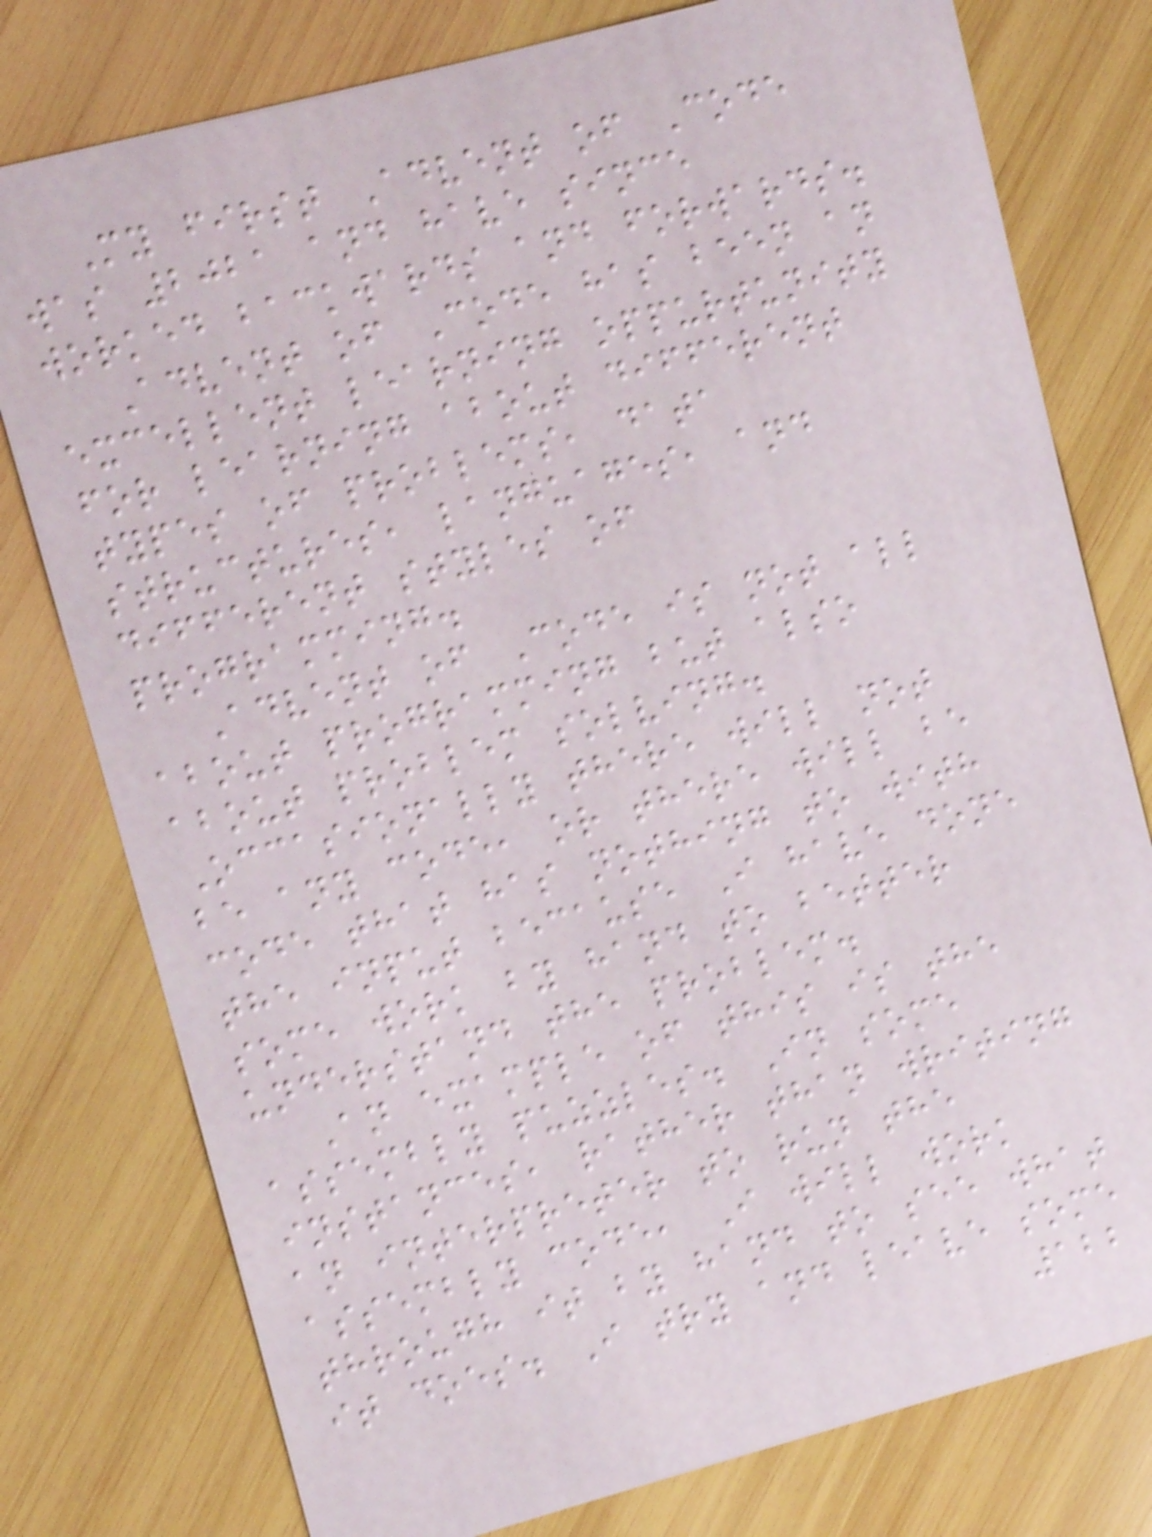My first Advent of Code
was 2021 and have since
worked backwards and forwards.
Advent of Code has been an
excellent learning oppurtunity
for learning about different
types of problems, data
structures, languages, and
different styles of
programming.
Advent of Code is not all
about programming but also
about problem solving.
Occasionally there will not
be any code, or there will be
code that has nothing to with
the input because I have done
some work by hand to better
understand the problem.
An example of this is the
assembly puzzles. In some
instances, rather than writing
an interpreter to run the
assembly code, I will work
through it by hand to see what
it does. I try and leave some
122
